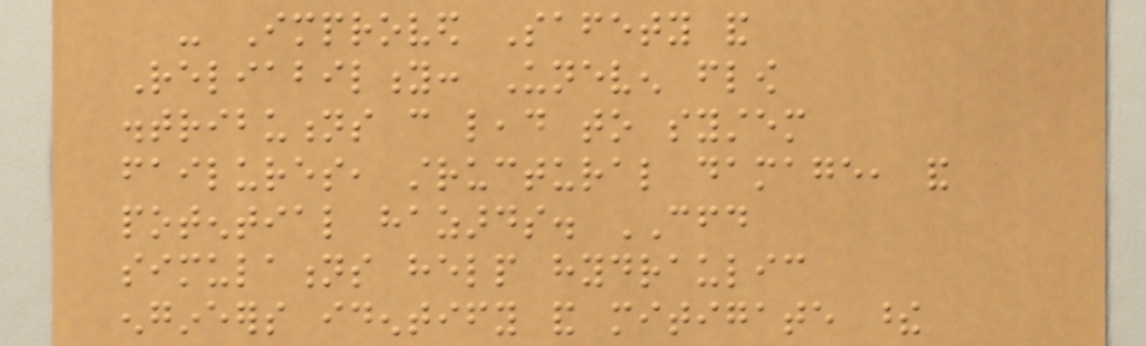- Improved Safety and
Reliability: Uneven flow
distributions can lead to system
failures, structural damage, and
potential hazards. CFD
simulations help hydraulic
engineers identify and mitigate these
